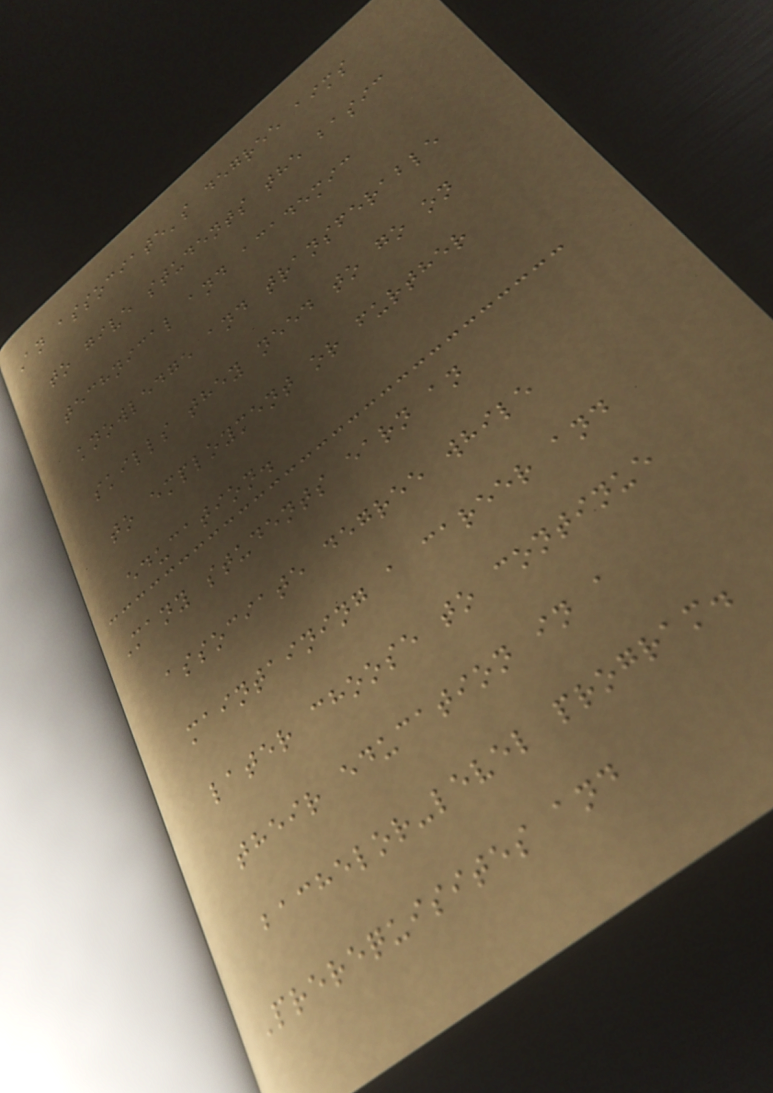An associate's degree aims
to give students the basic
technical and academic
knowledge and transferable
skills they need to go on
to employment or further
education.
Many students earn an
associate degree while
maintaining a career and
later choose to continue
their education in a
bachelor-level program.
Prerequisites and
